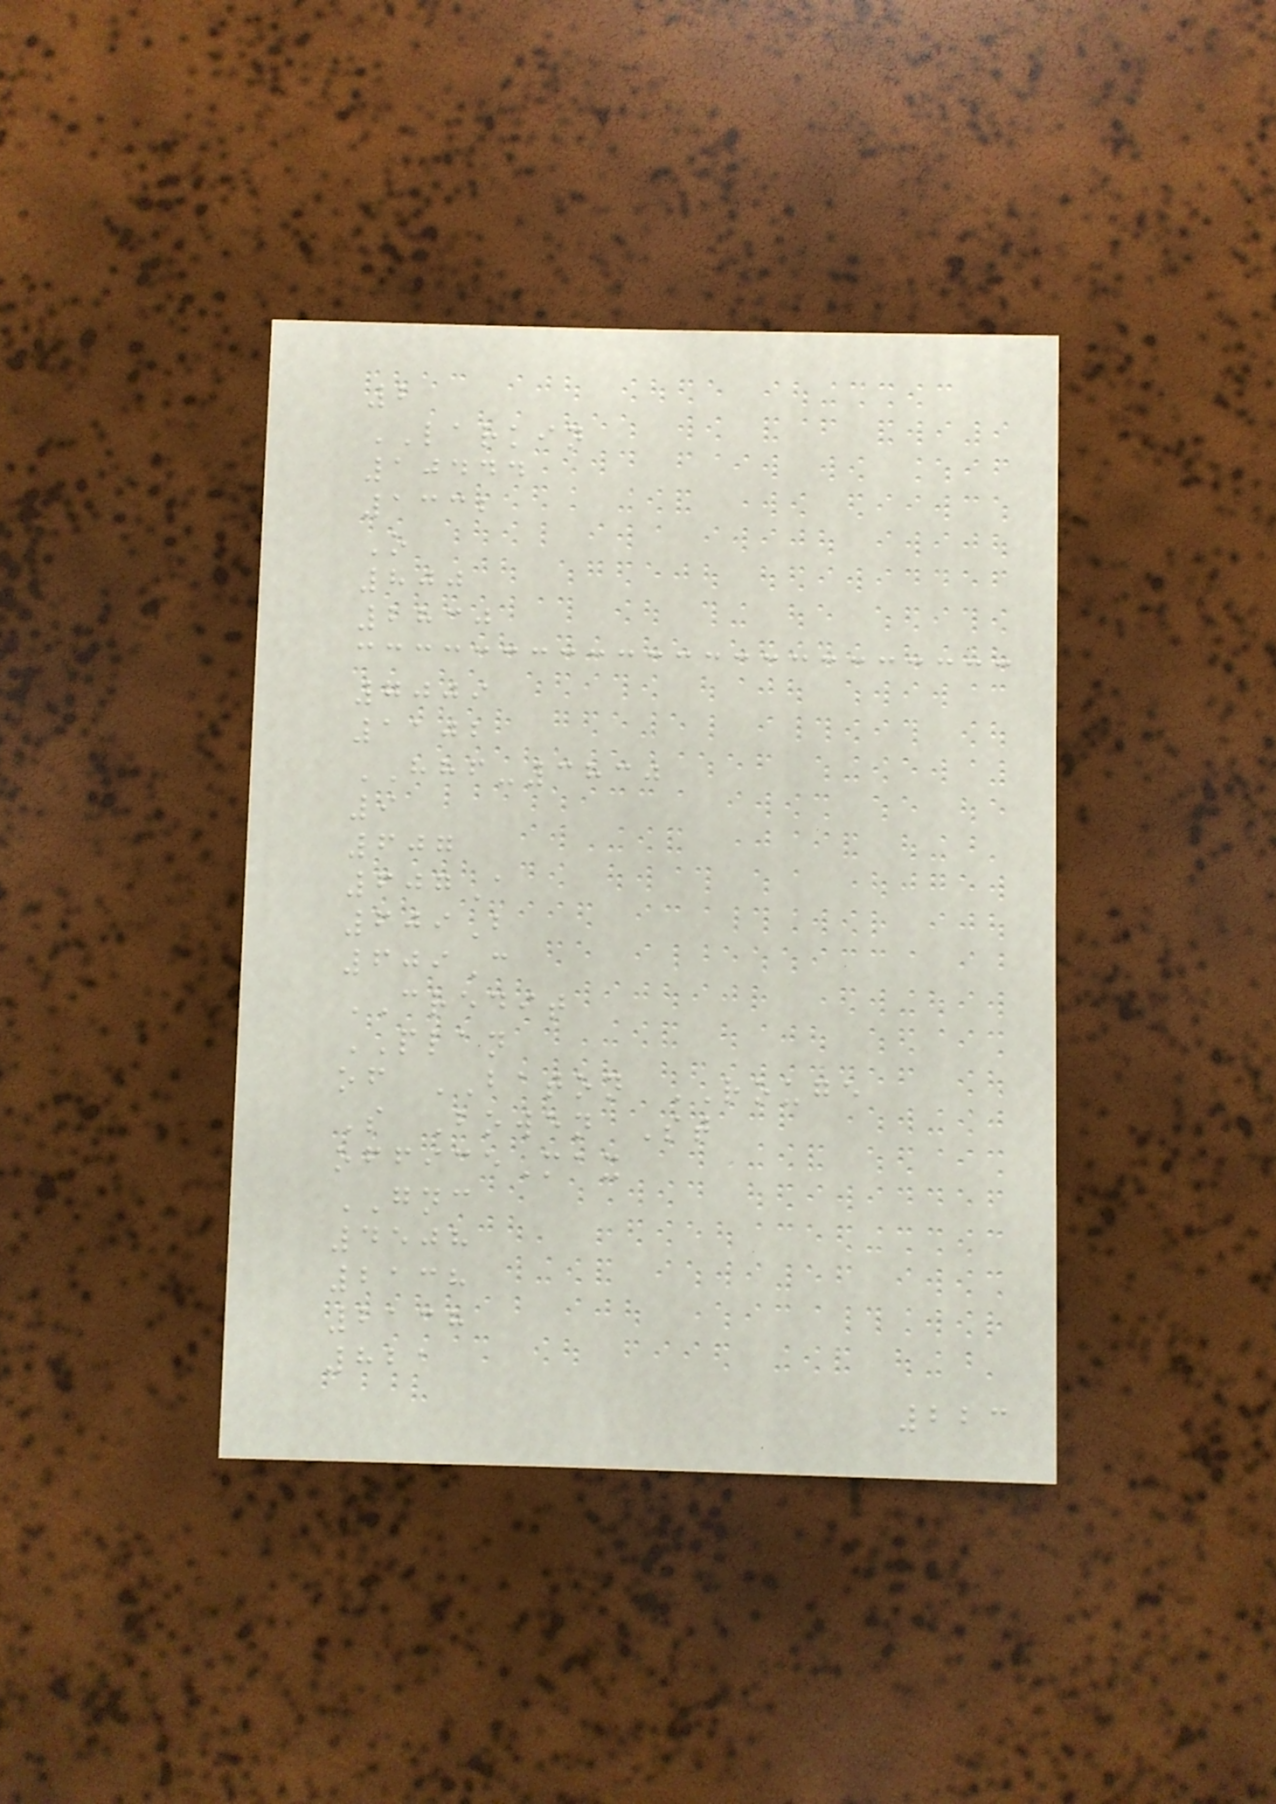2
LARKIN
10444
1332
O
800
2830
7009
1102
HHF-3830
9
607
607A
609B
609C
CREDIT
PLAN
of BATON ROUGE
S Bowen St
officeMax
GNC
4508
2138
2138
821
223
